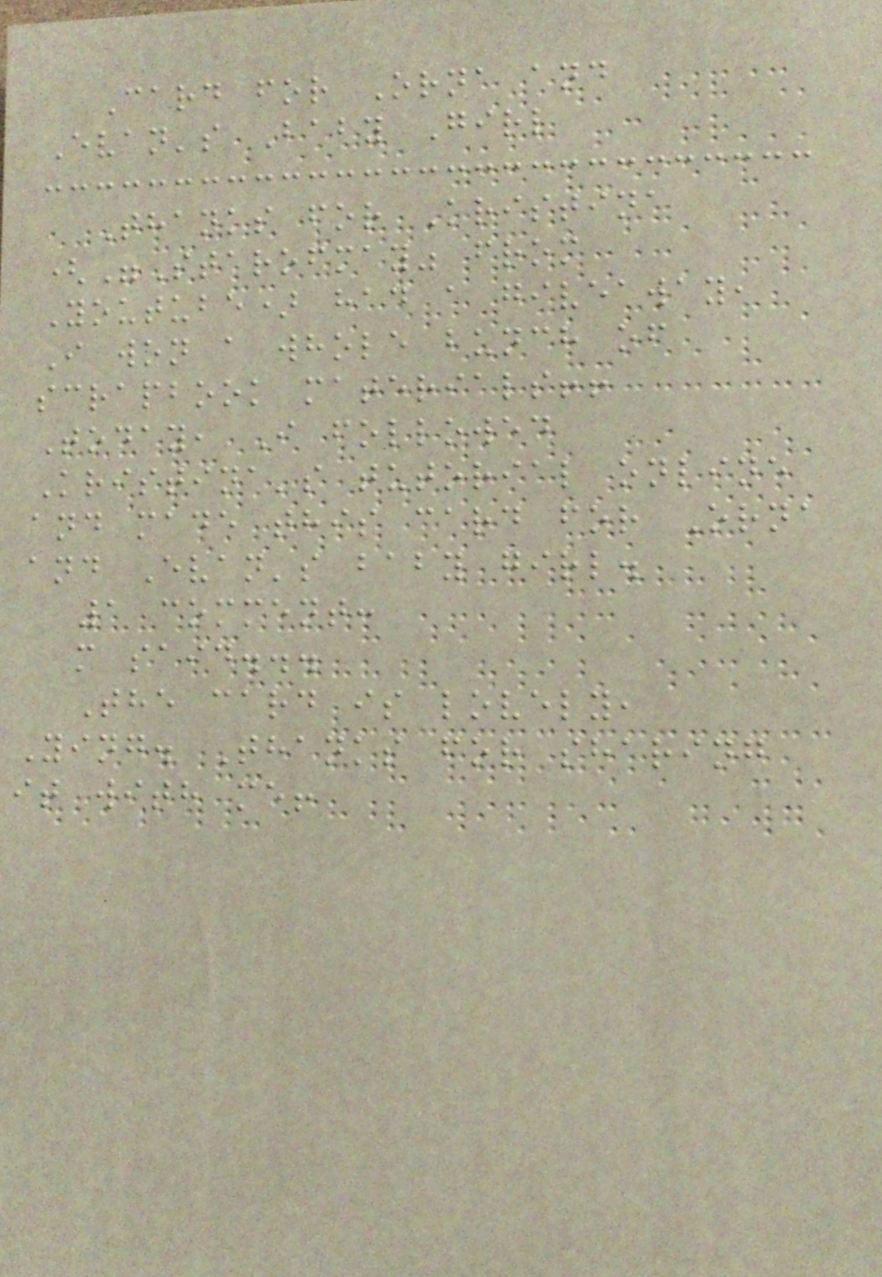Card for Orna and
Evan's Baby Girl
Thanks for Kristina
("Starofmay" from
Youtube) had a giveaway,
I won a whole bunch of
scrapbook materials!!
Today, I followed
Kristina's tutorial online
and made this card for Orna
and Evan's baby girl.
1 comment:
m said...
The card is lovely,
Ying. Thanks for sharing
it with me!
